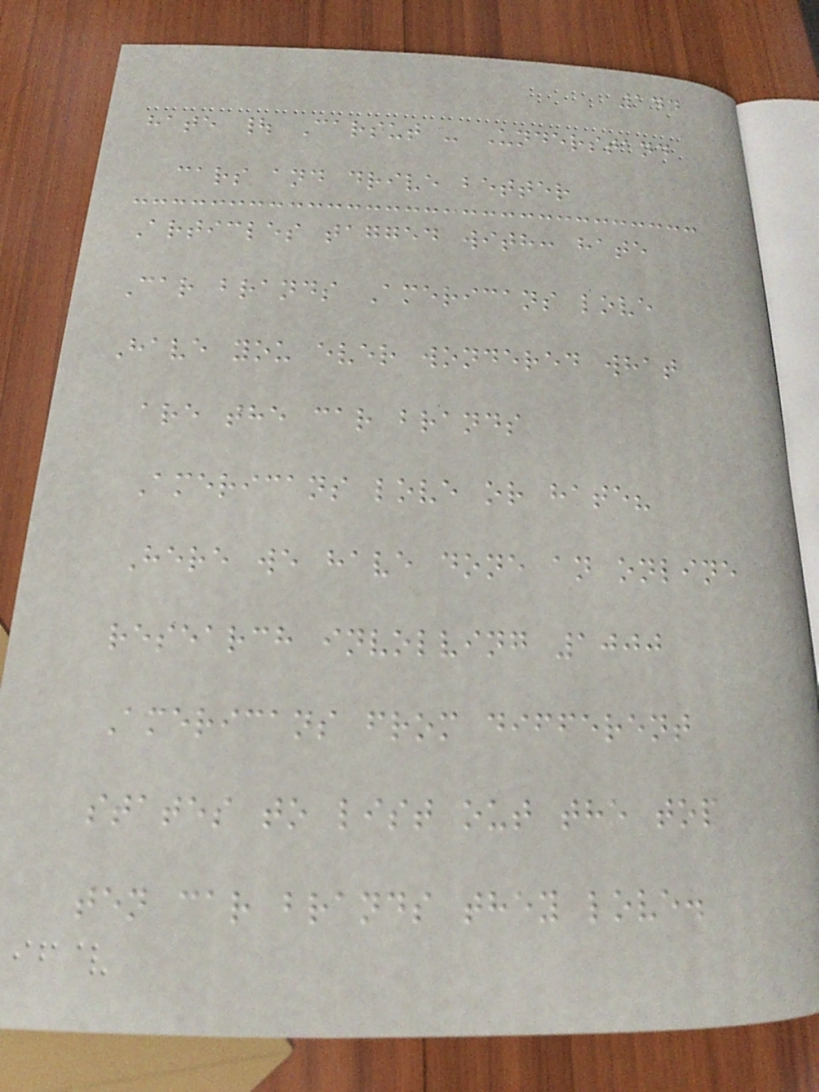144
hate | Carsut - Understand
cars and drive better
Articles tagged with: hate
Car brands Americans love
Have you ever wondered what
are the car brands
Americans love or hate?
Here we have done an online
research involving 1000
Americans from different
states to list out the top
ten car brands they love.
